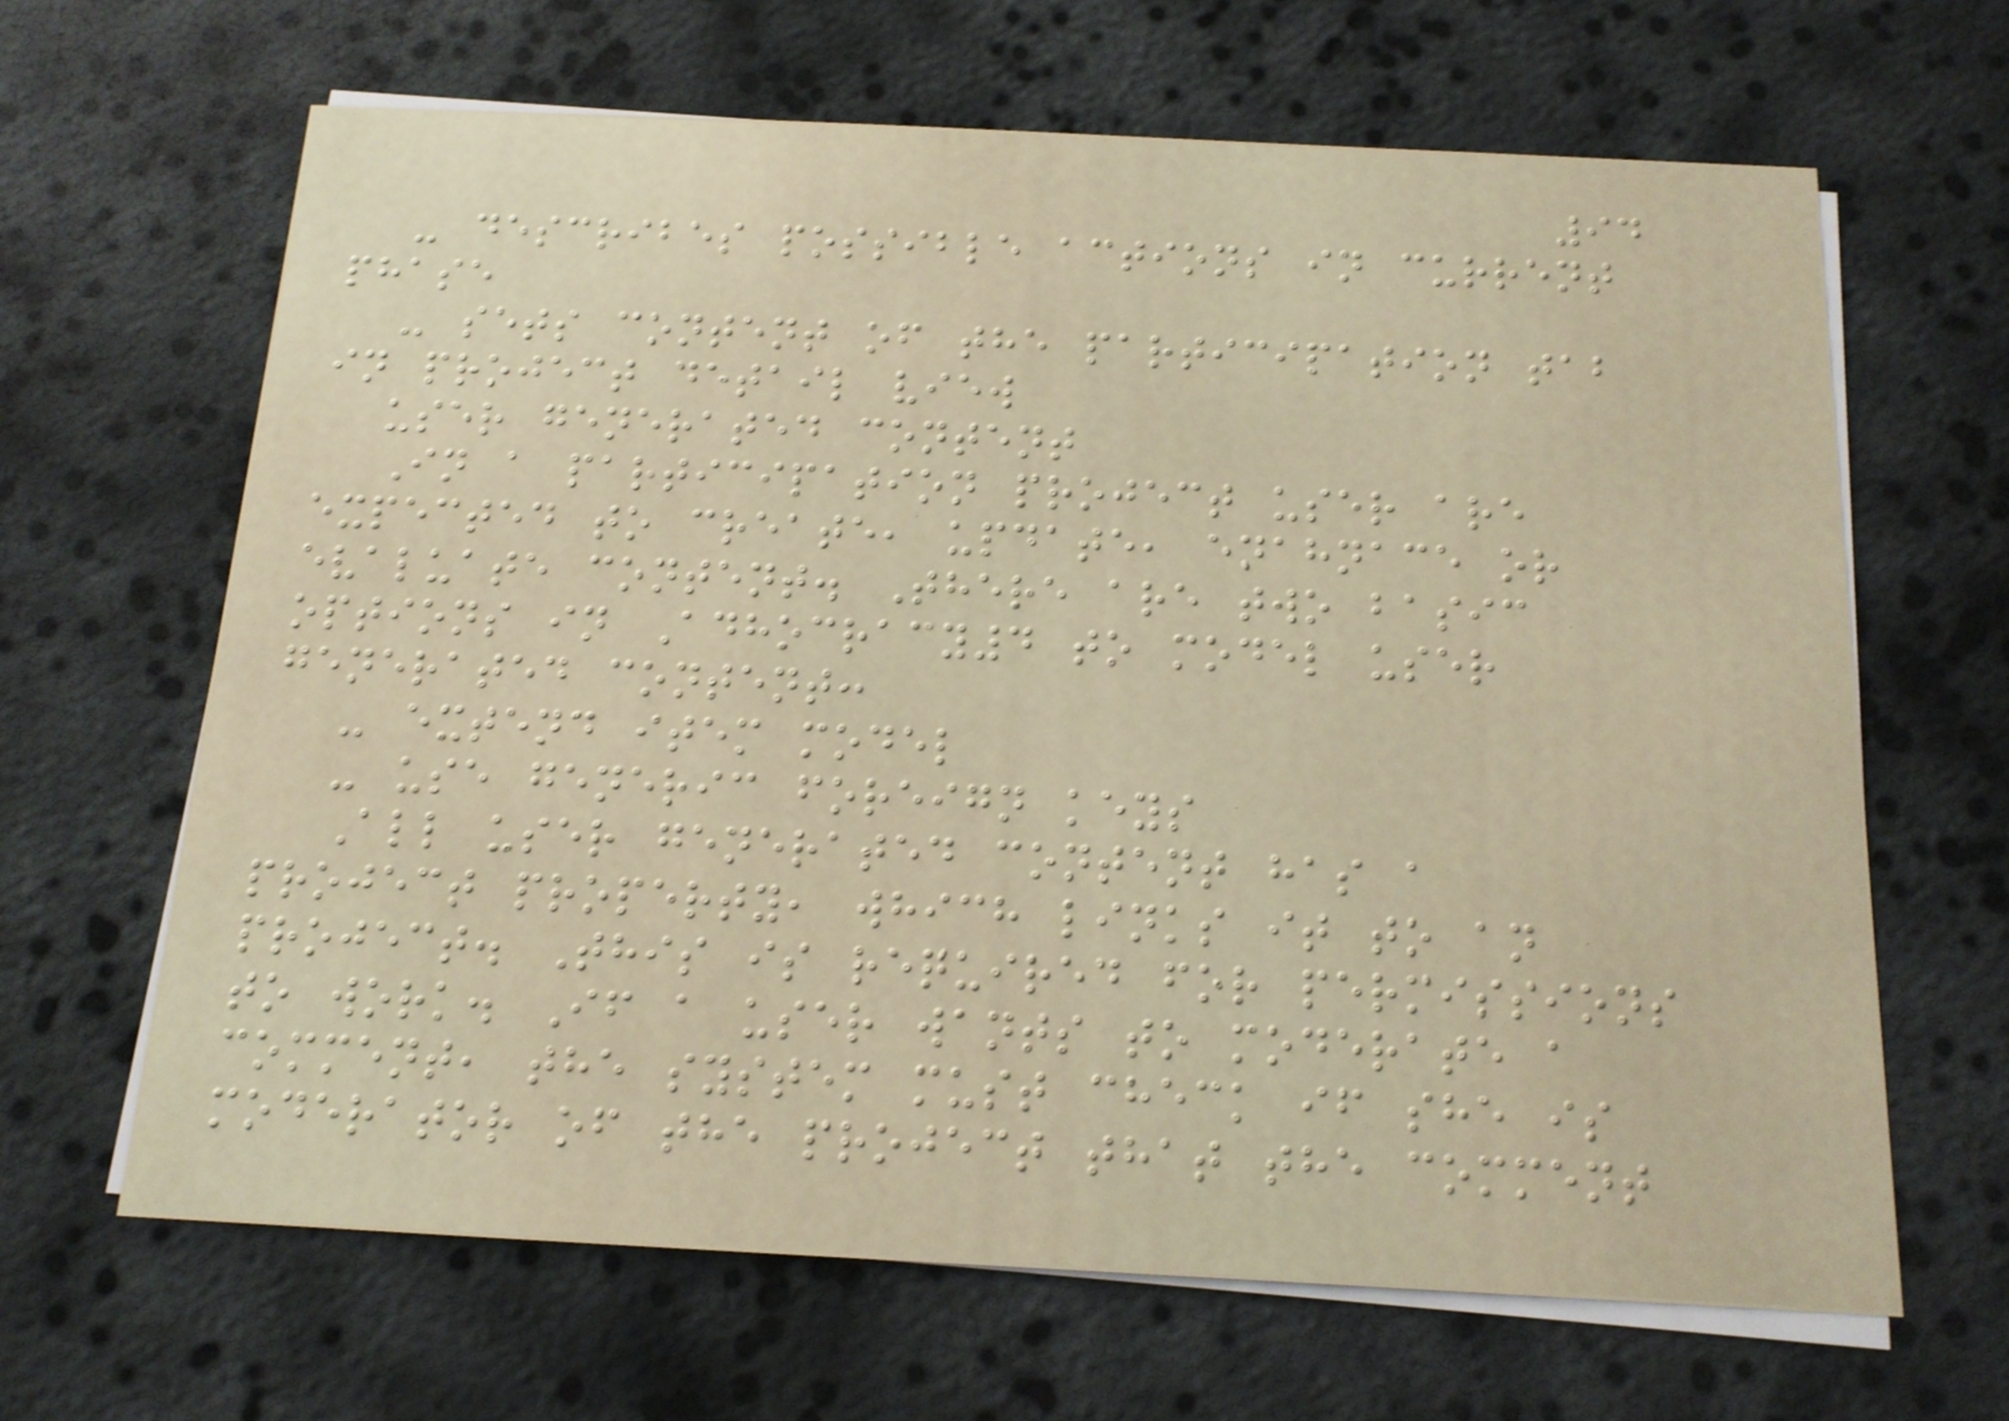94
- describes possible actions in current
phase
- sets content of the participation tab
in project detail view
user generated content
In a participation project user are
expected to create, update, enahnace or
evaluate content. There are two basic
options in Adhocracy4 to model user
generated content:
- extend item model
- use generic foreign keys
All user generated content has a
project property, which links it to an
project. This is required for permissions
to work. If a user wants to moderate a
comment, the system must check if she is
moderator of the project that the comment
